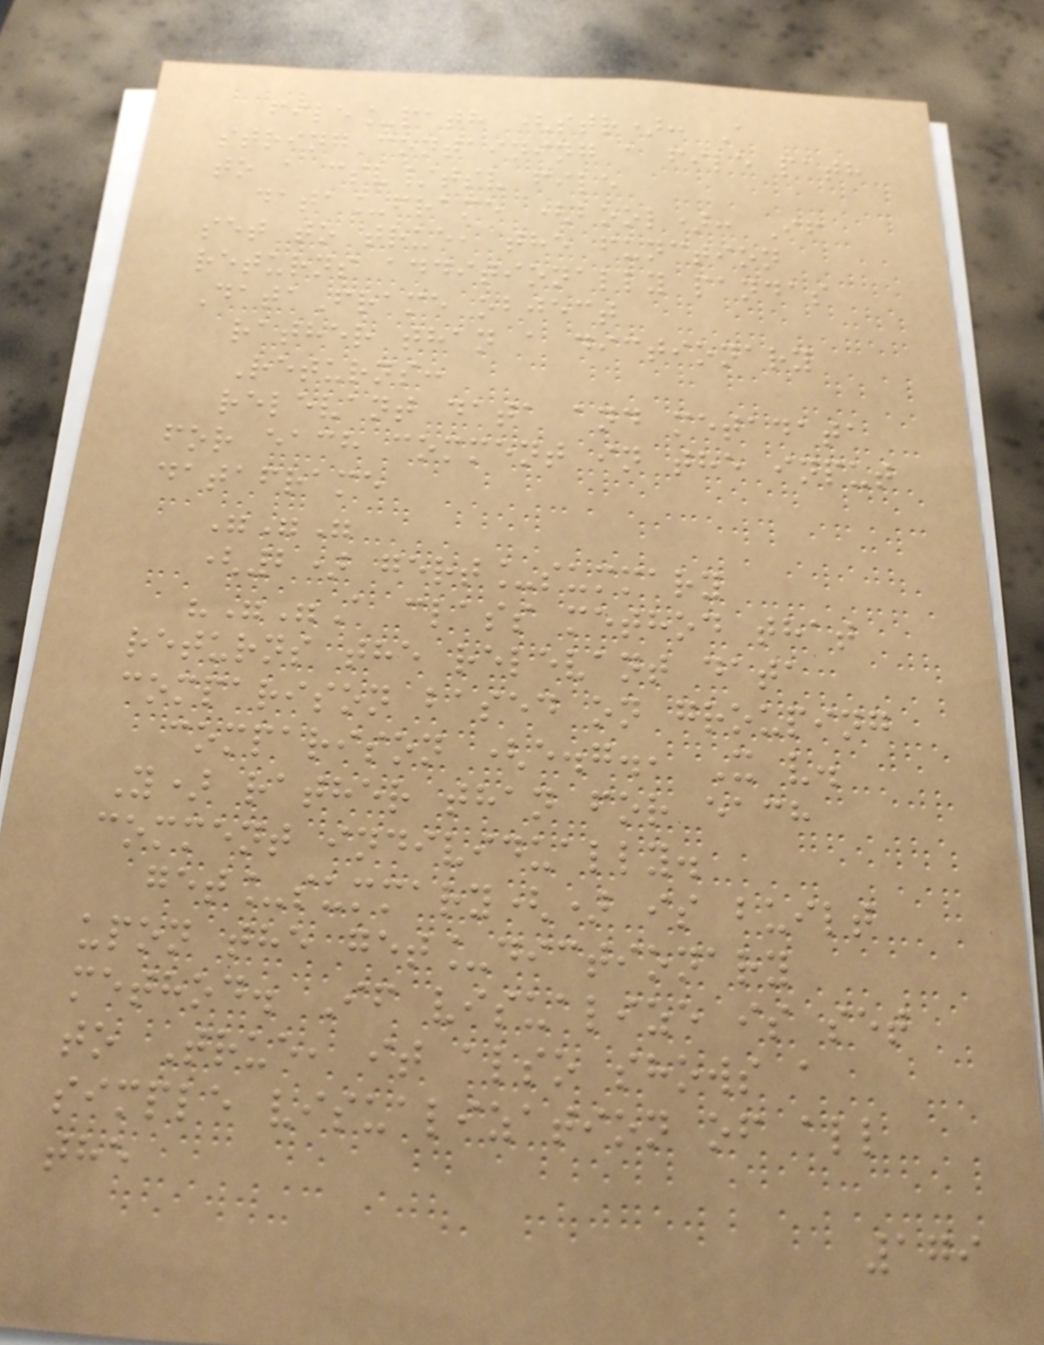file_path (str): A
string containing a file path
to a csv/tsv file
data_frame (bool): If
set to true, the function
returns additionally pandas
DataFrame object
rather than a dictionary
Returns:
relevant data and metadata
for each comment in the input
dataframe
"""
(2) gert_summary
"""A class method that
returns the relevant data
comparison based on grouping
comparison (e.g., X v.
Y) rather than for each
comment individually.
get_summary() is built
upon the get_dictionary
method. If visualize is set
to True, it also shows a
simple visualization of all
the
179
